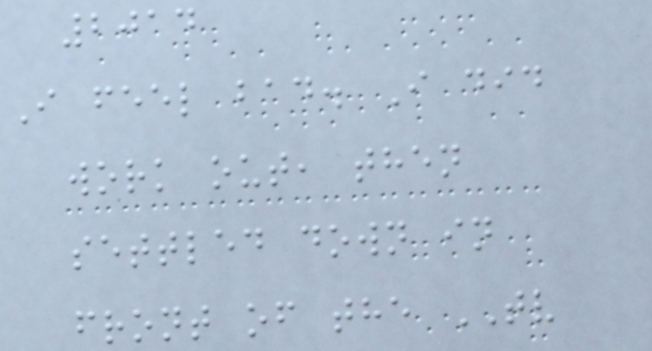2014
I feel bad. I did
work out, then
settled down in
front of the TV
